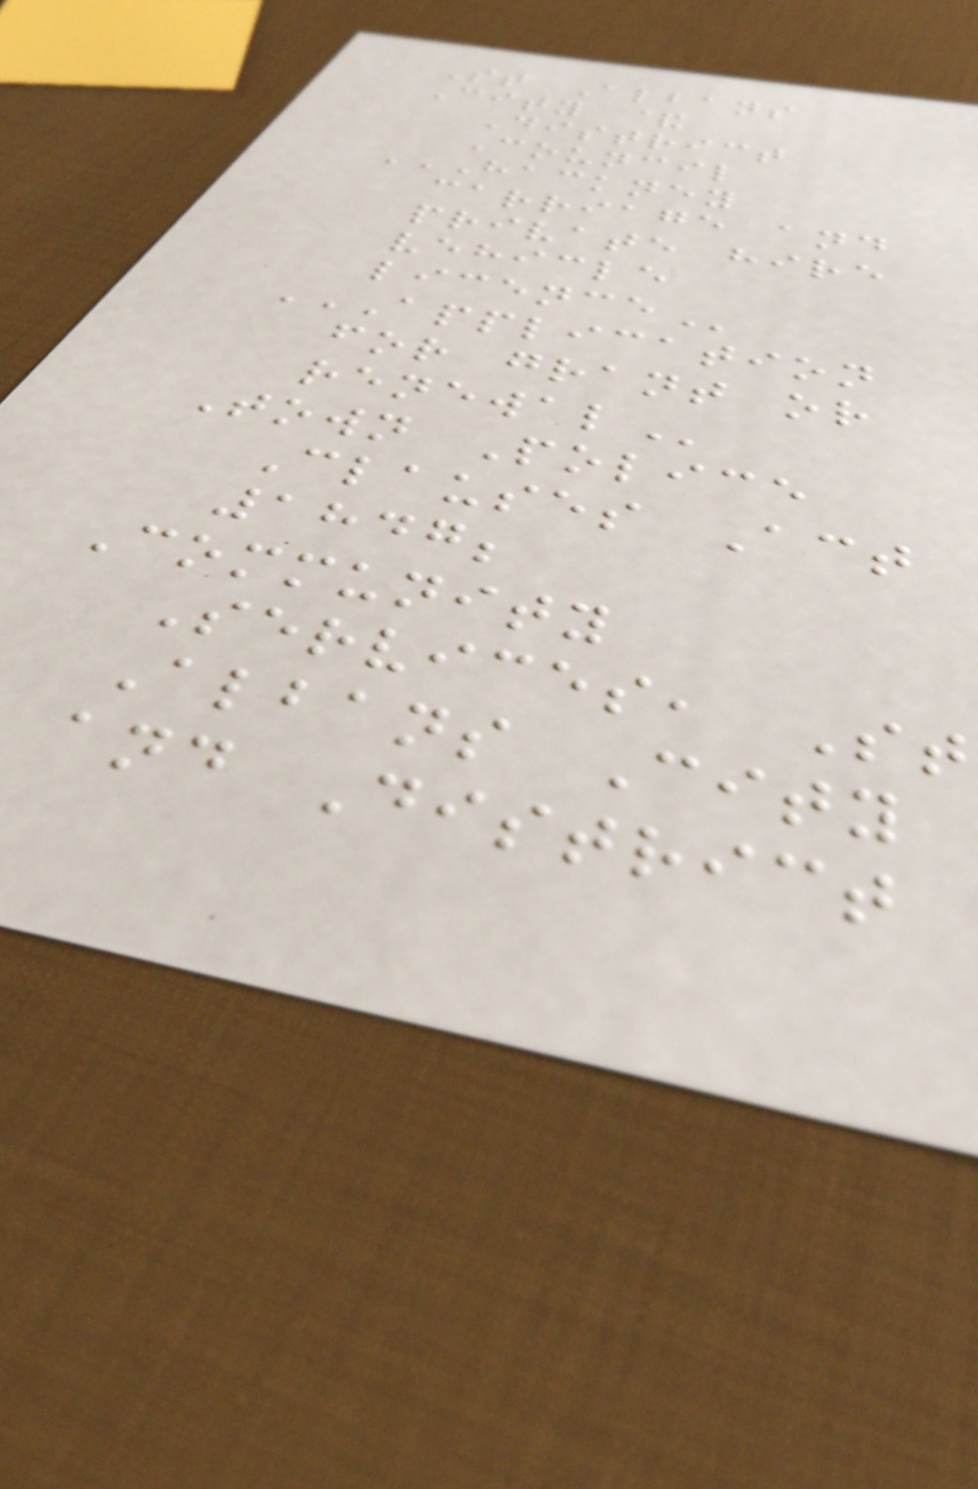St Albans
City &
District
Council
HACKNEY
CARRIAGE AND
PRIVATE HIRE
VEHICLE
LICENCE
APPLICATION
FOR GRANT OR
RENEWAL
Town Police
Clauses Act
1847;
Community
Services, St
Albans City
and District
